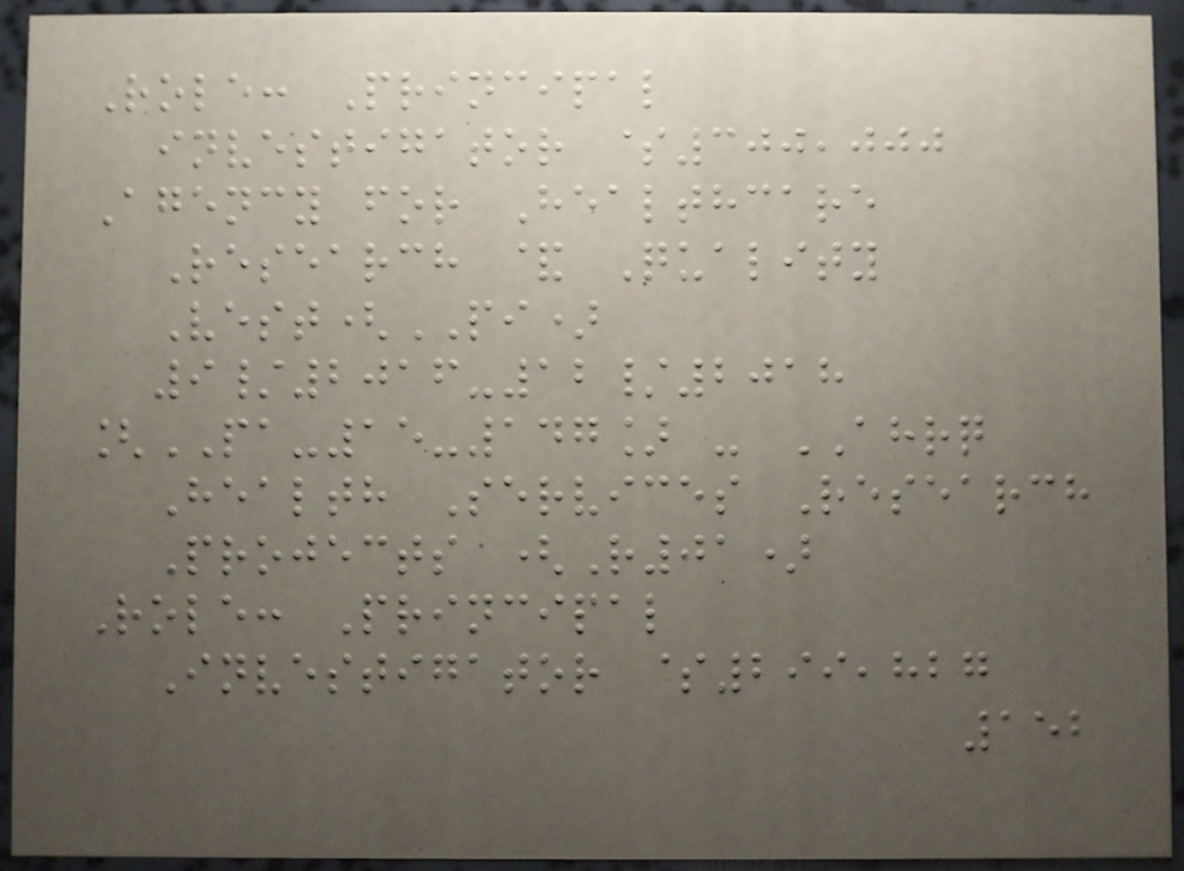Role: Principal
investigator $300,000
Agency for Healthcare
Research & Quality
Vest(PI)
9/2016-12/2018
[PA-15-147] - AHRQ
Health Services Research
Projects (R01)
Role: Principal
Investigator $299,827
152
